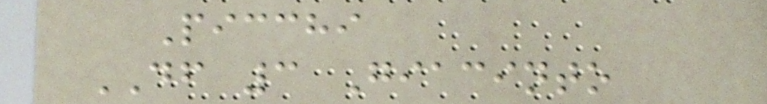Picchi
DF 3 Giacinto
